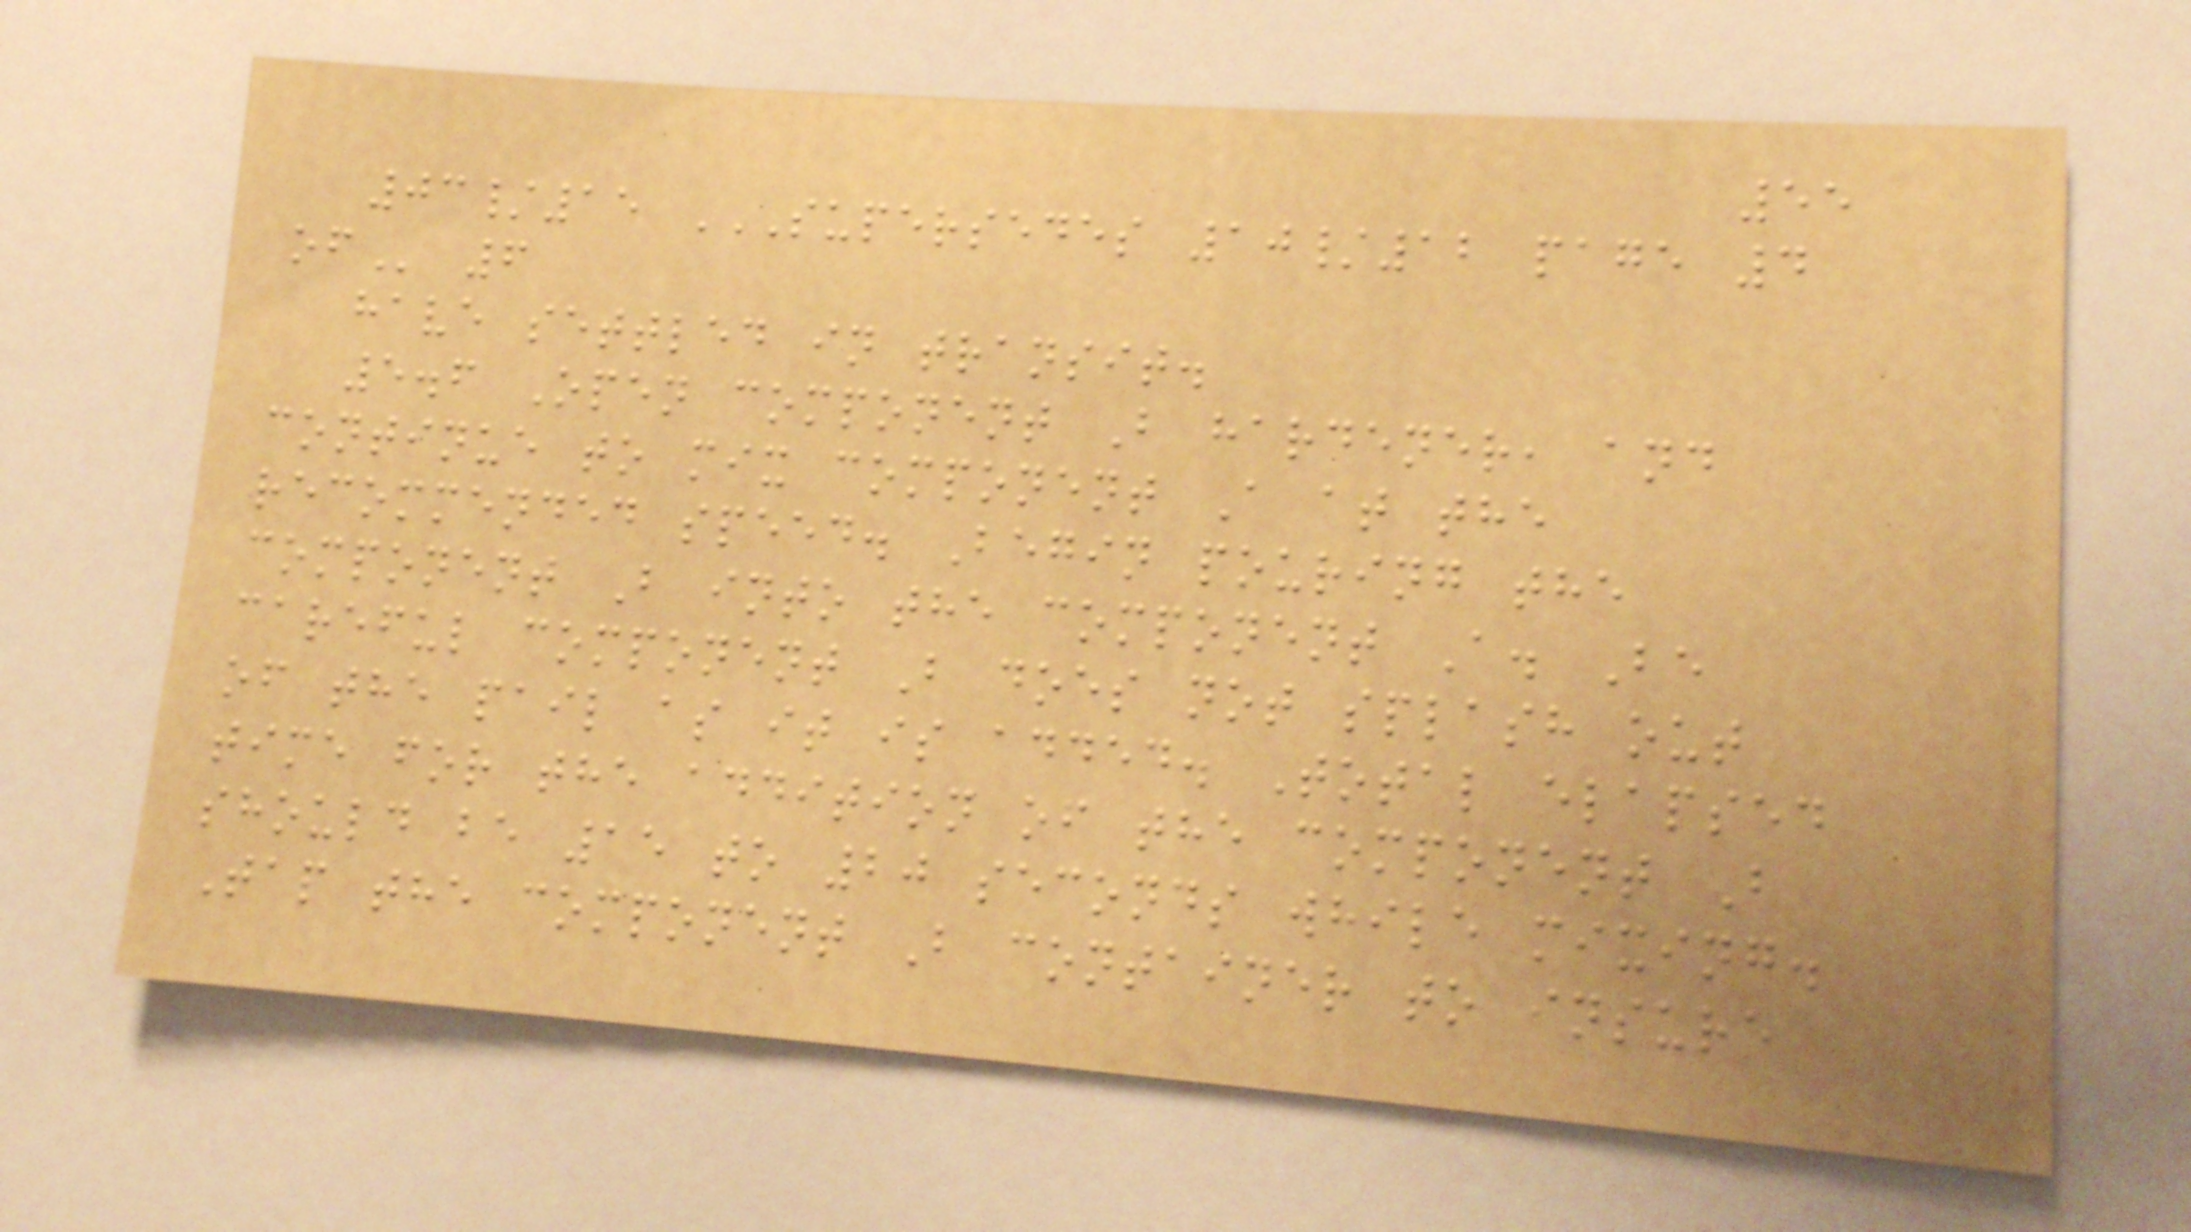55
03/15 SUPERSEDES 10/12 PAGE 4
OF 6
have settled in transit.
5.6 Open component B hardener, and
continue to mix component A at the
recommended speed. Begin pouring the
component B into the component A. Be
careful component B does not splash out
of the pail as it is added. Total elapsed
time for the addition of the component B
should be 15 to 20 seconds while mixing.
Tap the component B container to insure
